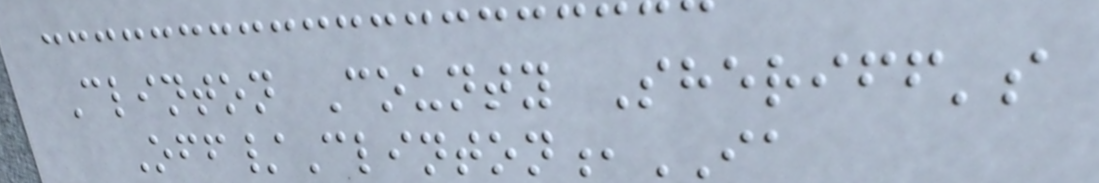Clinton County Sheriff's
Off/Clinton,IA
